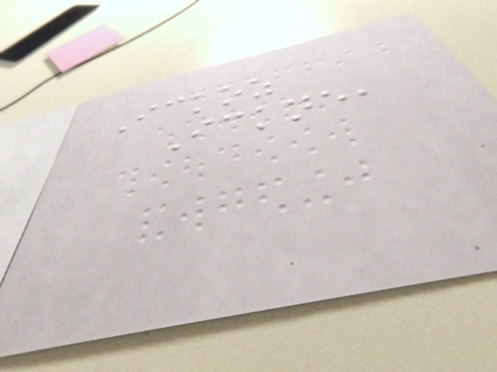Ickoz
Ickne,
